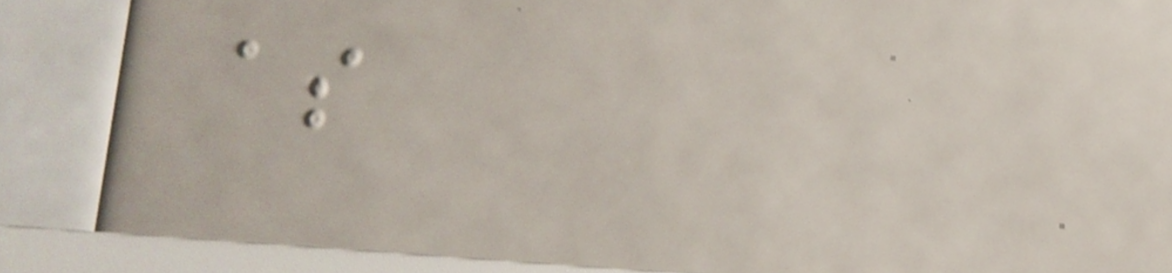as
